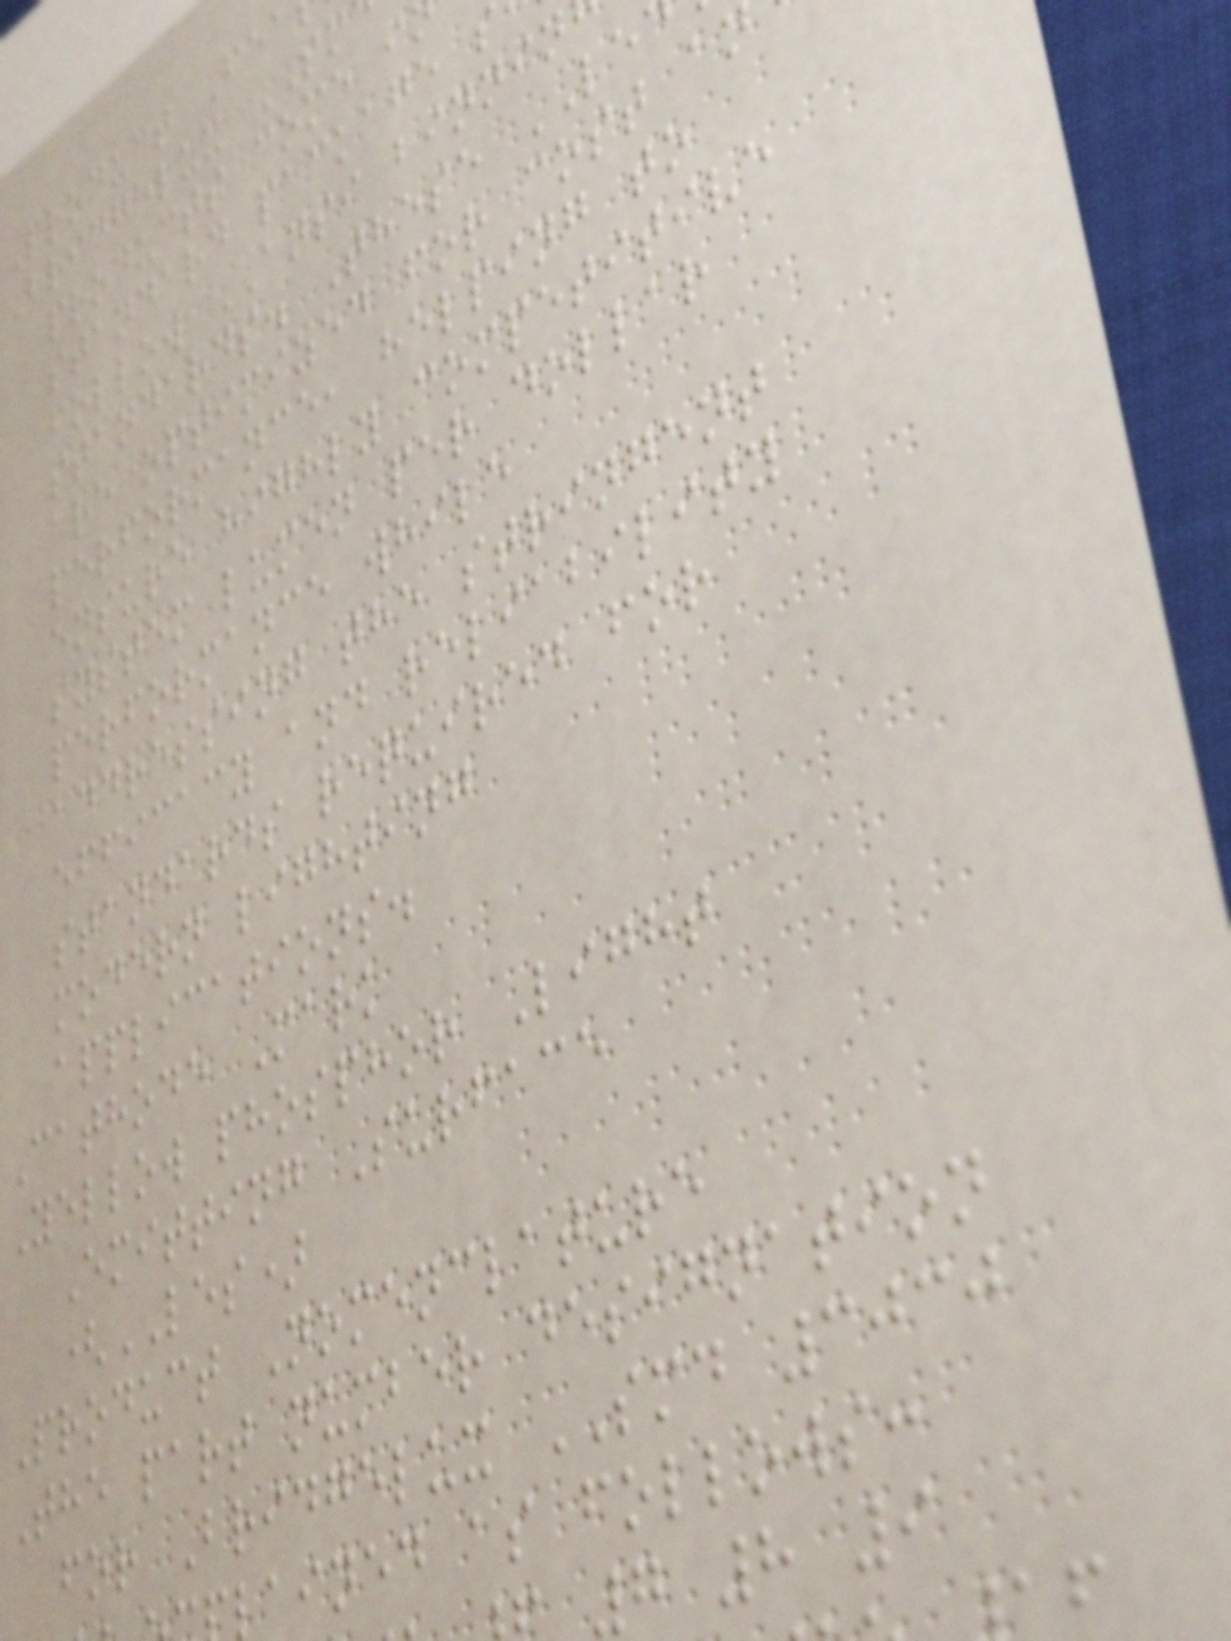Product Fea
Bridgelux SM
products come i
standard package s
follow ANSI binnin
standards. These LE
are optimized for cost an
performance, helping to
ensure highly competitive
system lumen per dollar
performance while
addressing the stringent
efficacy and reliability
standards required for
modern lighting
applications.
Cathode Mark
Yellow phosphor Light
Emitting Surface
(LES)
Product Nomenclature
The part number designation
for Bridgelux SMD 3030
lained as follows:
7 8 9
